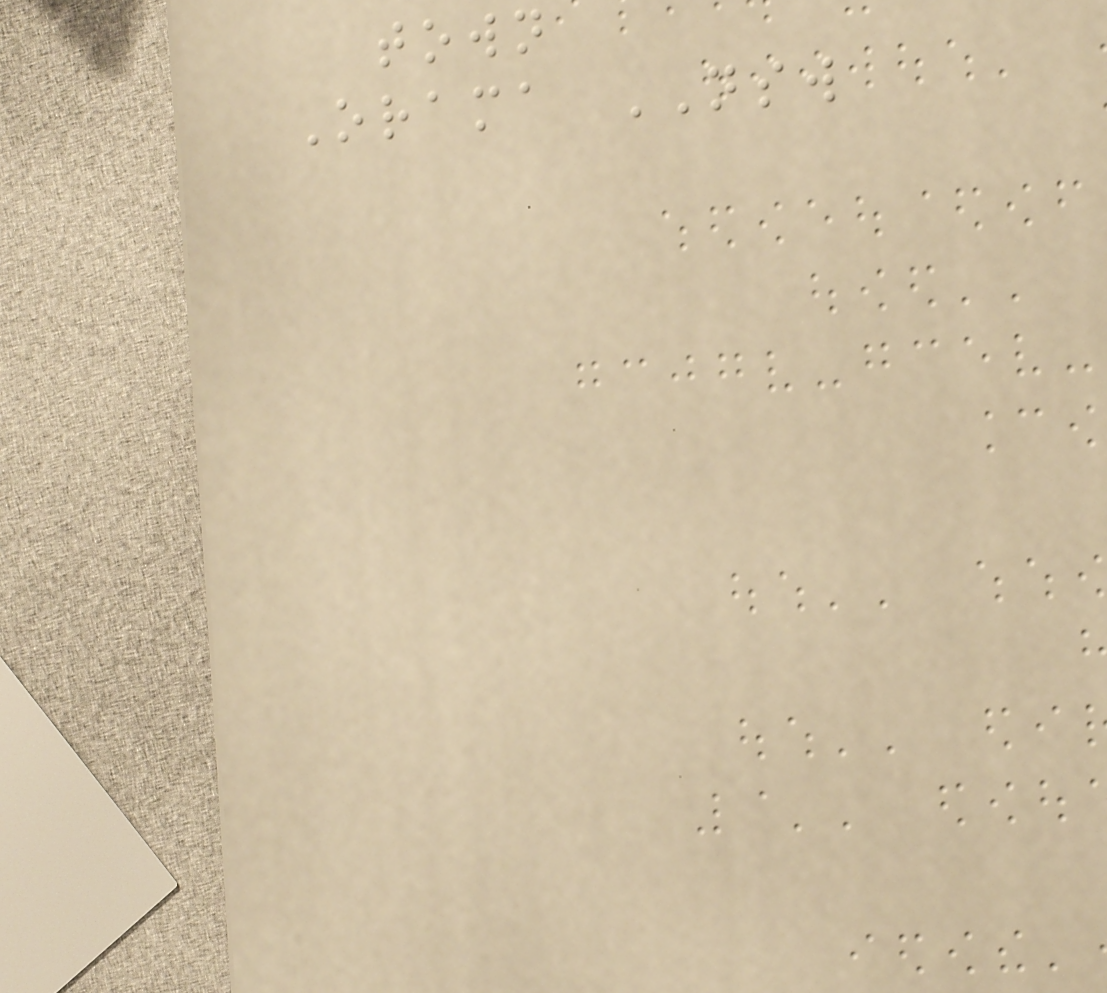town
Orama NSW
